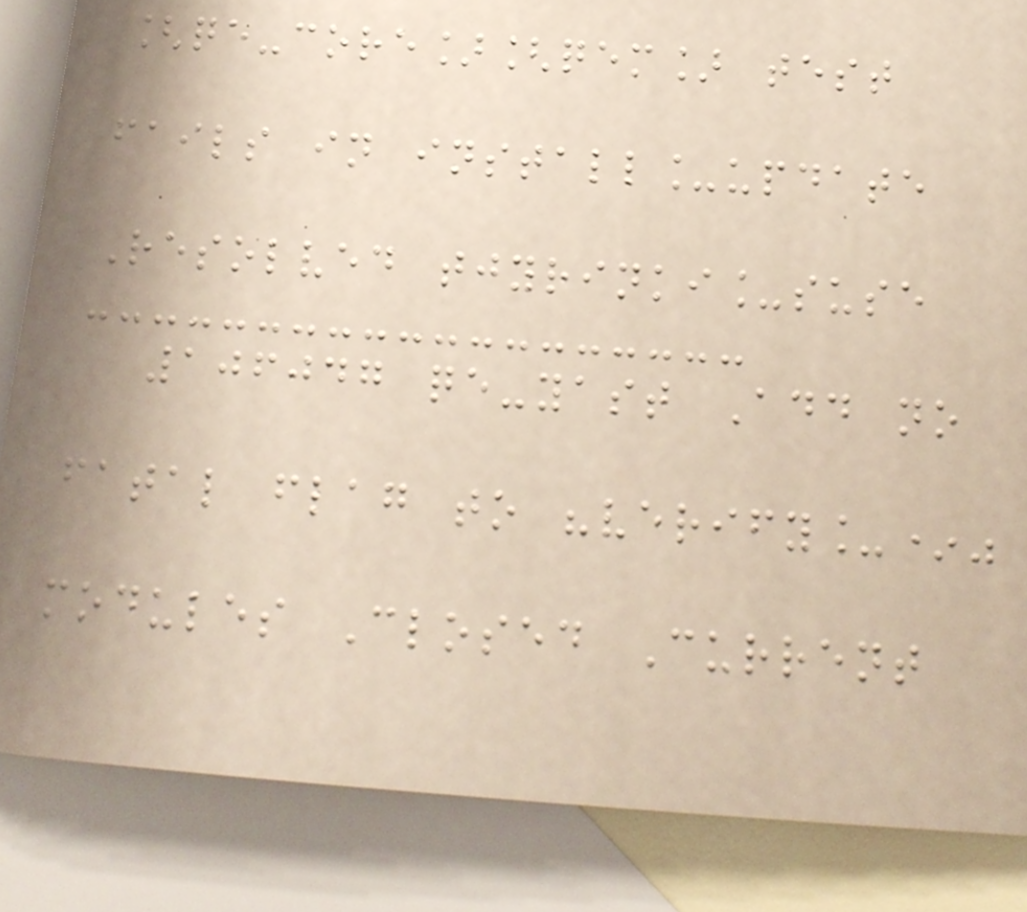[qe-core][qem] test
fails in install_update
Resolved tjyrinki_suse
106047 qe-yast Add no
fatal flag to "verify_*"
modules Closed Current
